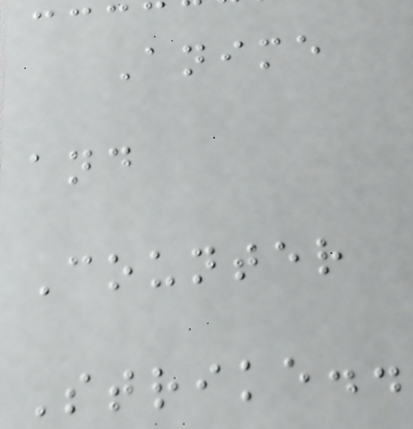Anime
and
Counter
Strike..
